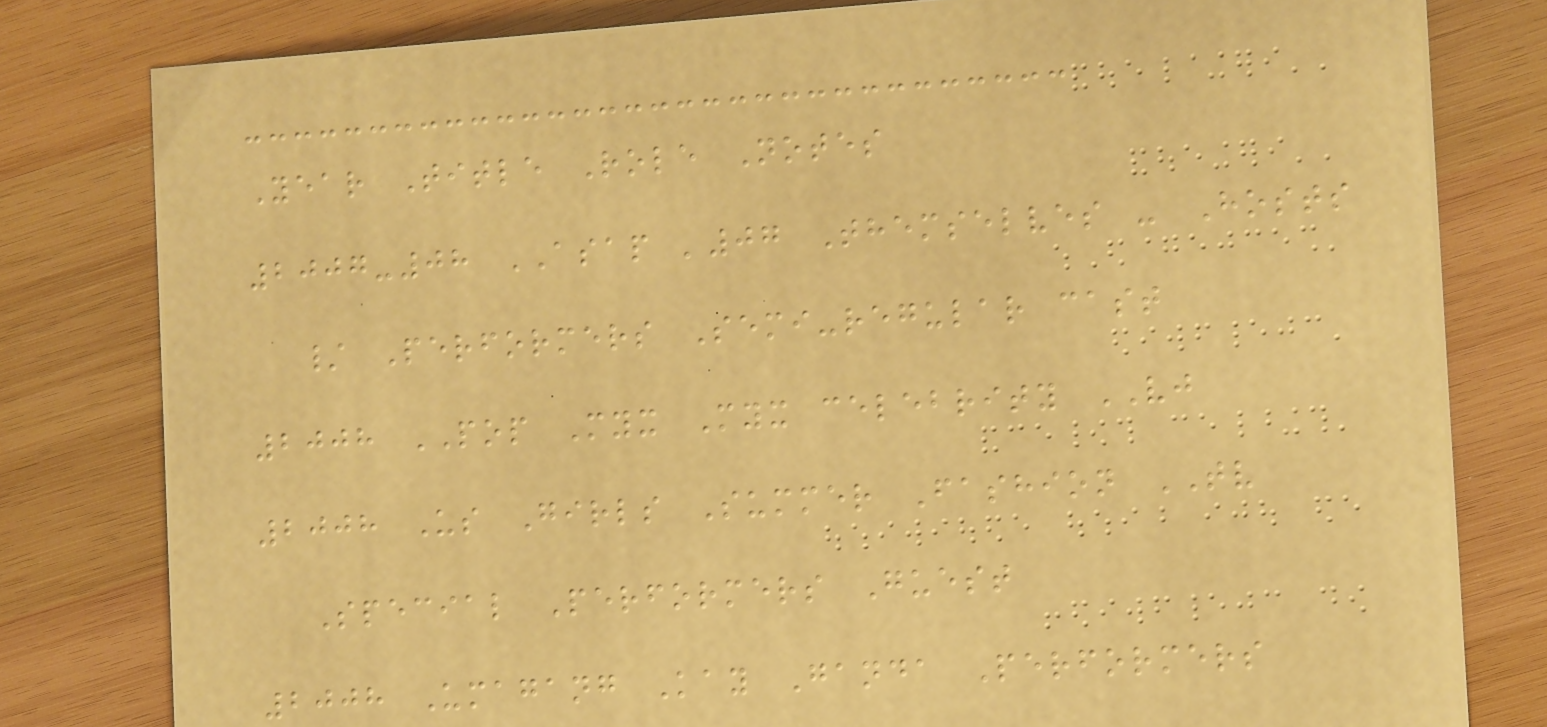Year Title Role Notes
2007-08 ASAP '07 Themselves - Hosts
/ Performers Semi-regular cast
2008 POP Myx Myx celebrity VJ
2008 Us Girls Summer Fashion TV
Special Performers Guest
2008 Umagang Kay Ganda Performers
